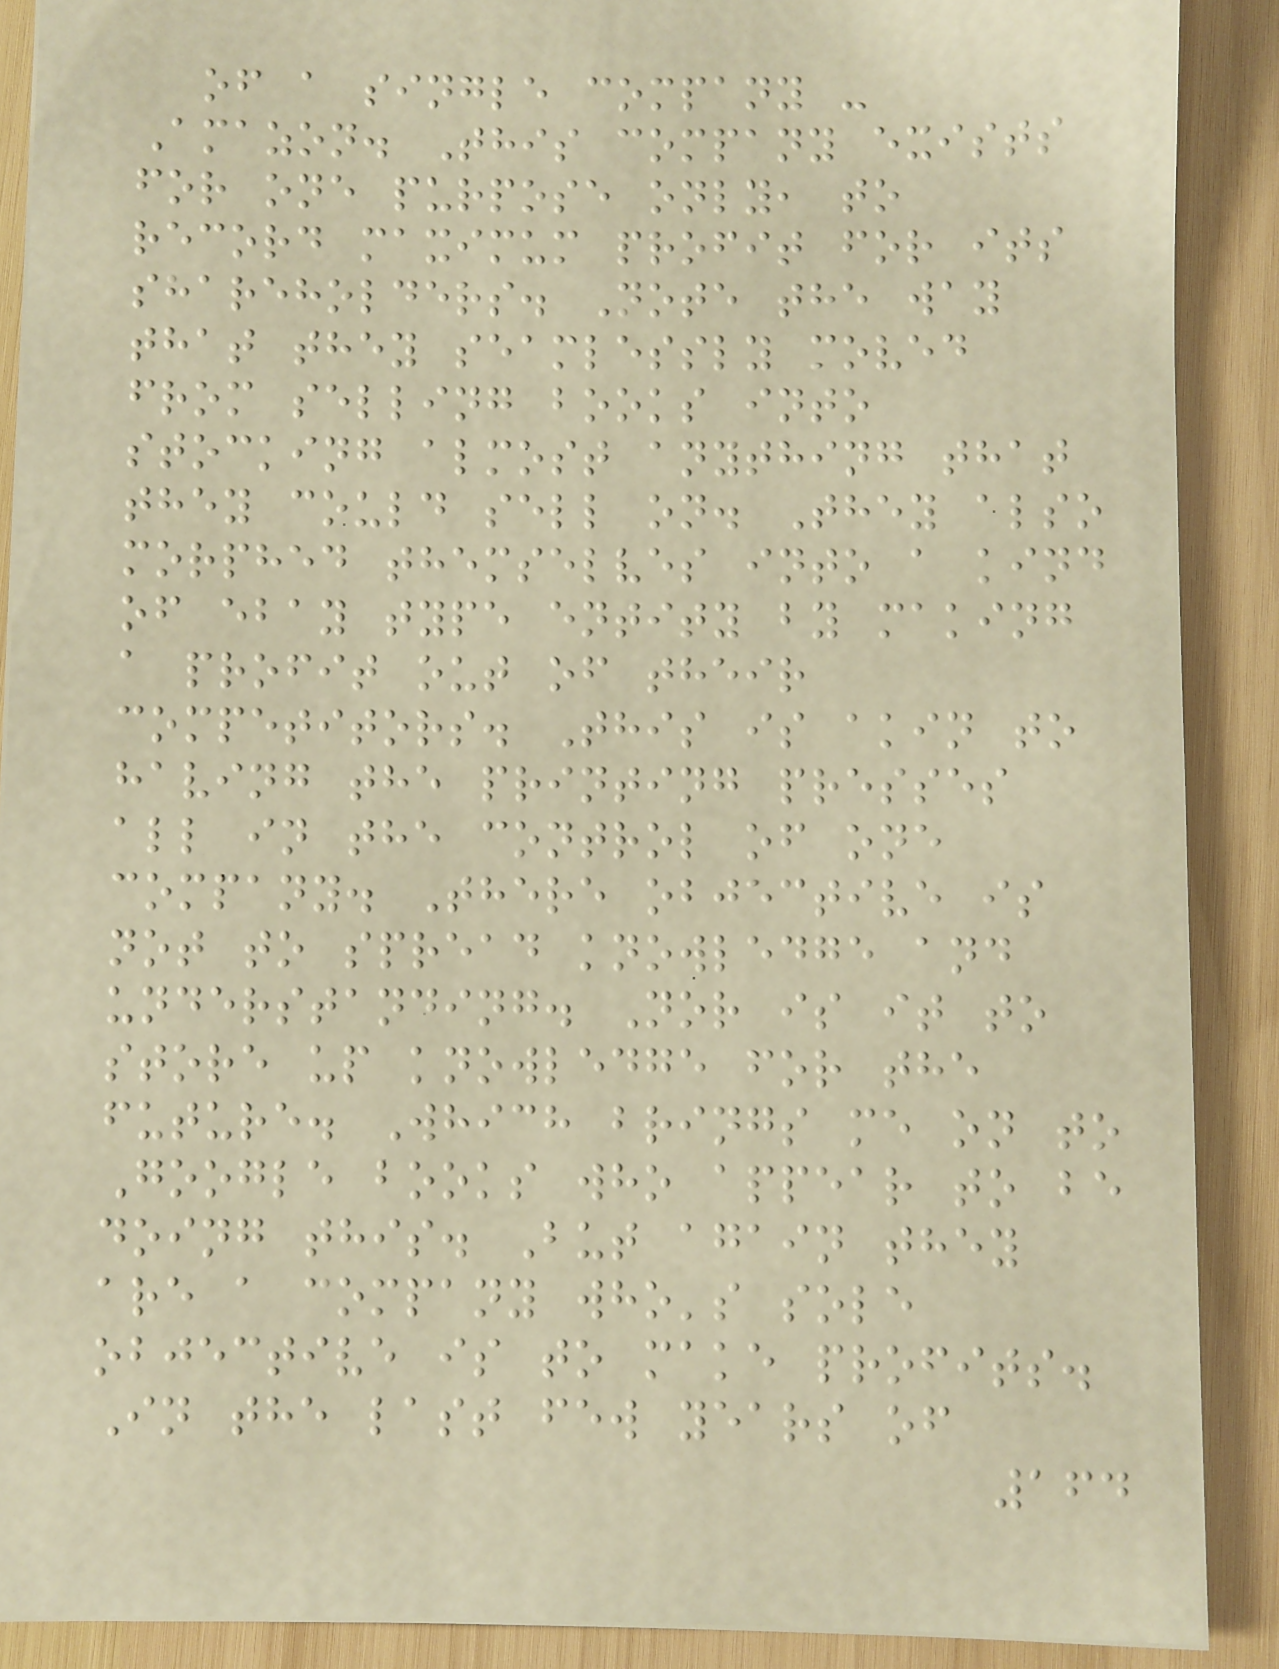of a single company -
Amazon. This company exists
for one purpose only, to
record maximum profit for its
shareholders. Note the way
that they seamlessly moved
from selling books into
stocking almost anything that
they could sell on. They also
morphed themselves into a kind
of ebay type entity by making
a profit out of their
competitors. This is akin to
having the printing presses
all in the control of one
company. There objective is
not to spread knowledge and
understanding. Nor is it to
store up knowledge for the
future. Which brings me on to
Google books who appear to be
doing this. But again they
are a company who's sole
objective is to make profits.
In the last few years of
164
